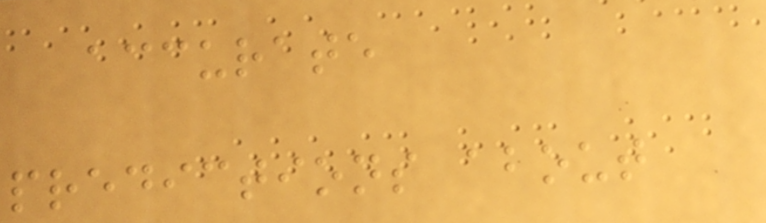accurate
predictions about
